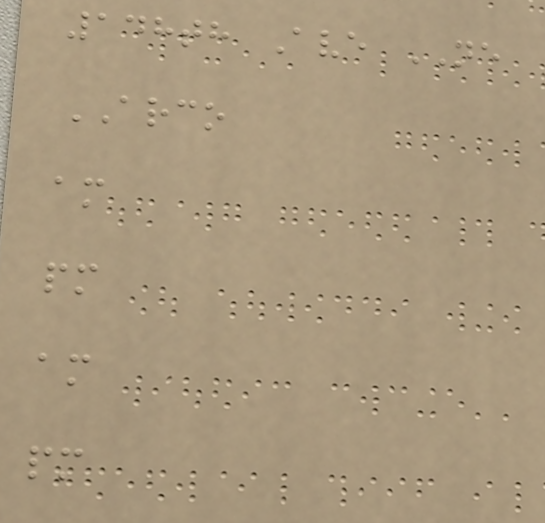148th Ave NE
ARCO
am
pm
am
pm
